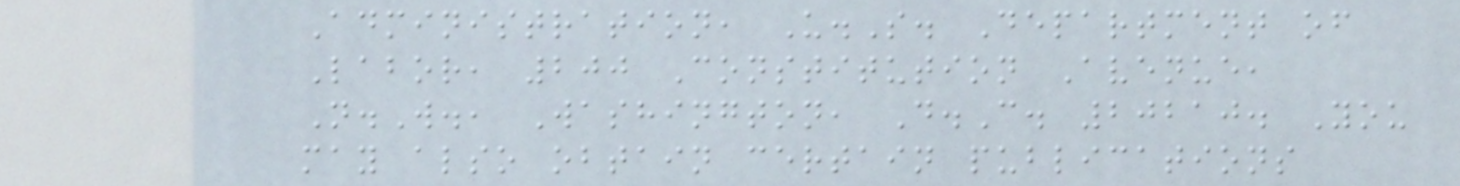Administration, U.S. Department of
Labor, 200 Constitution Avenue,
N.W., Washington, D.C. 20210. You
may also obtain certain publications
